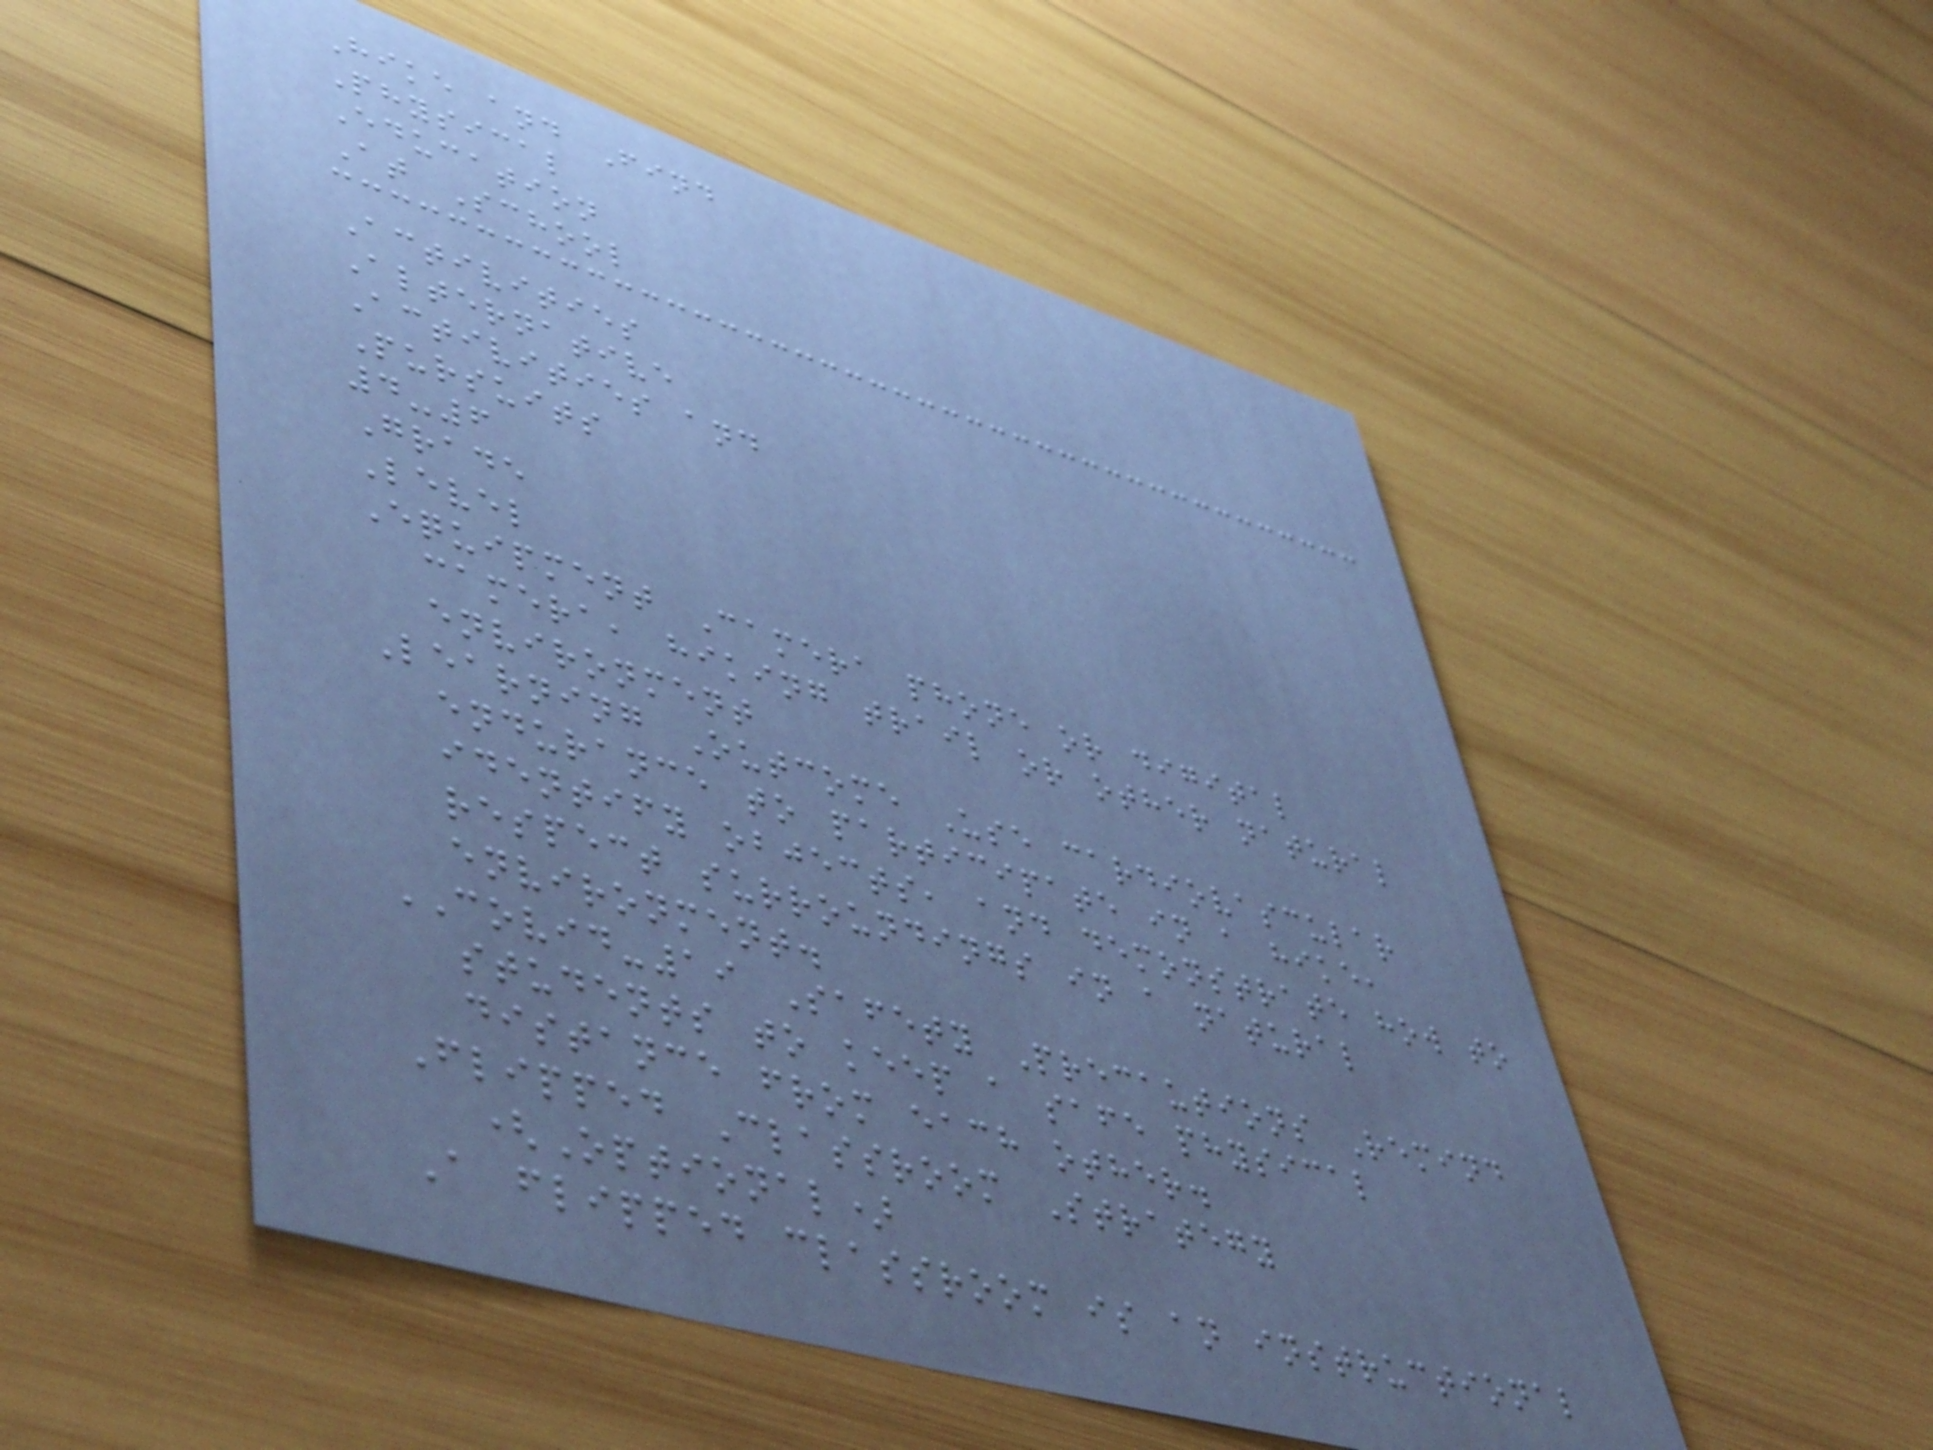Hike and Find
Physical
Education
At School
Activities
Alternative
Activities and
Pursuits
4-6
Grade
Level
Equipment Camera phone or digital
camera, hiking trail or other natural
environment
Learning Outcome Use cardiovascular
endurance to participate in a hike,
identify objects, and demonstrate how to
respect surroundings in a natural
environment.
COVID-19 Safety Precautions Remind
students to keep a safe physical
distance from each other.
Flipped Classroom Strategy
(Optional)
A flipped classroom is an instructional
